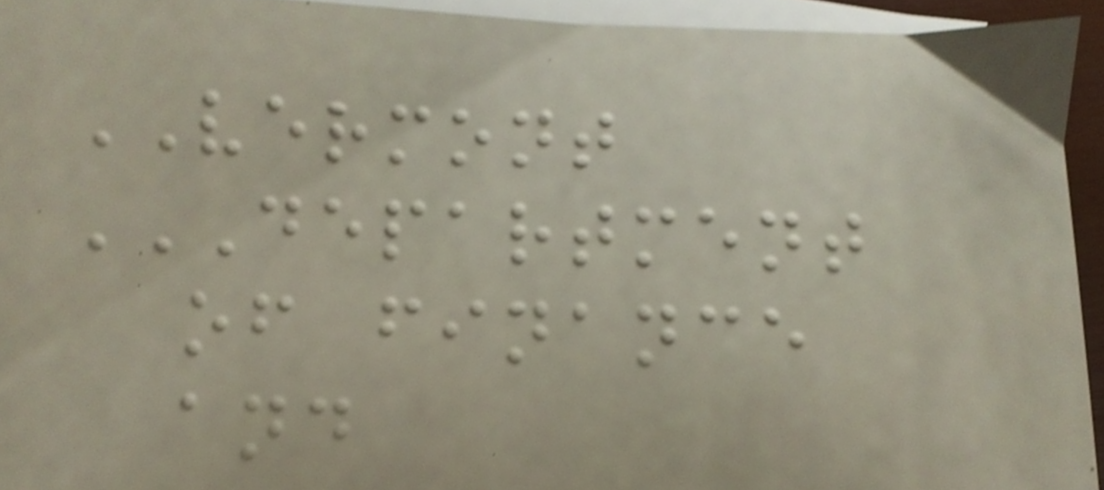VERMONT
DEPARTMENT
OF FINANCE
AND
